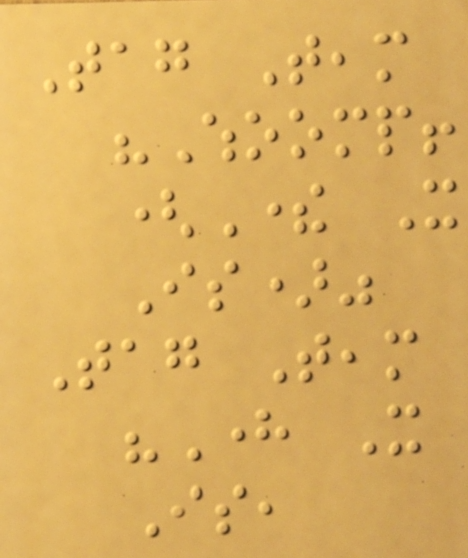Tag Team
"Whoomp!
(There It
Is)"
Tag Team
"Here It
Is,
